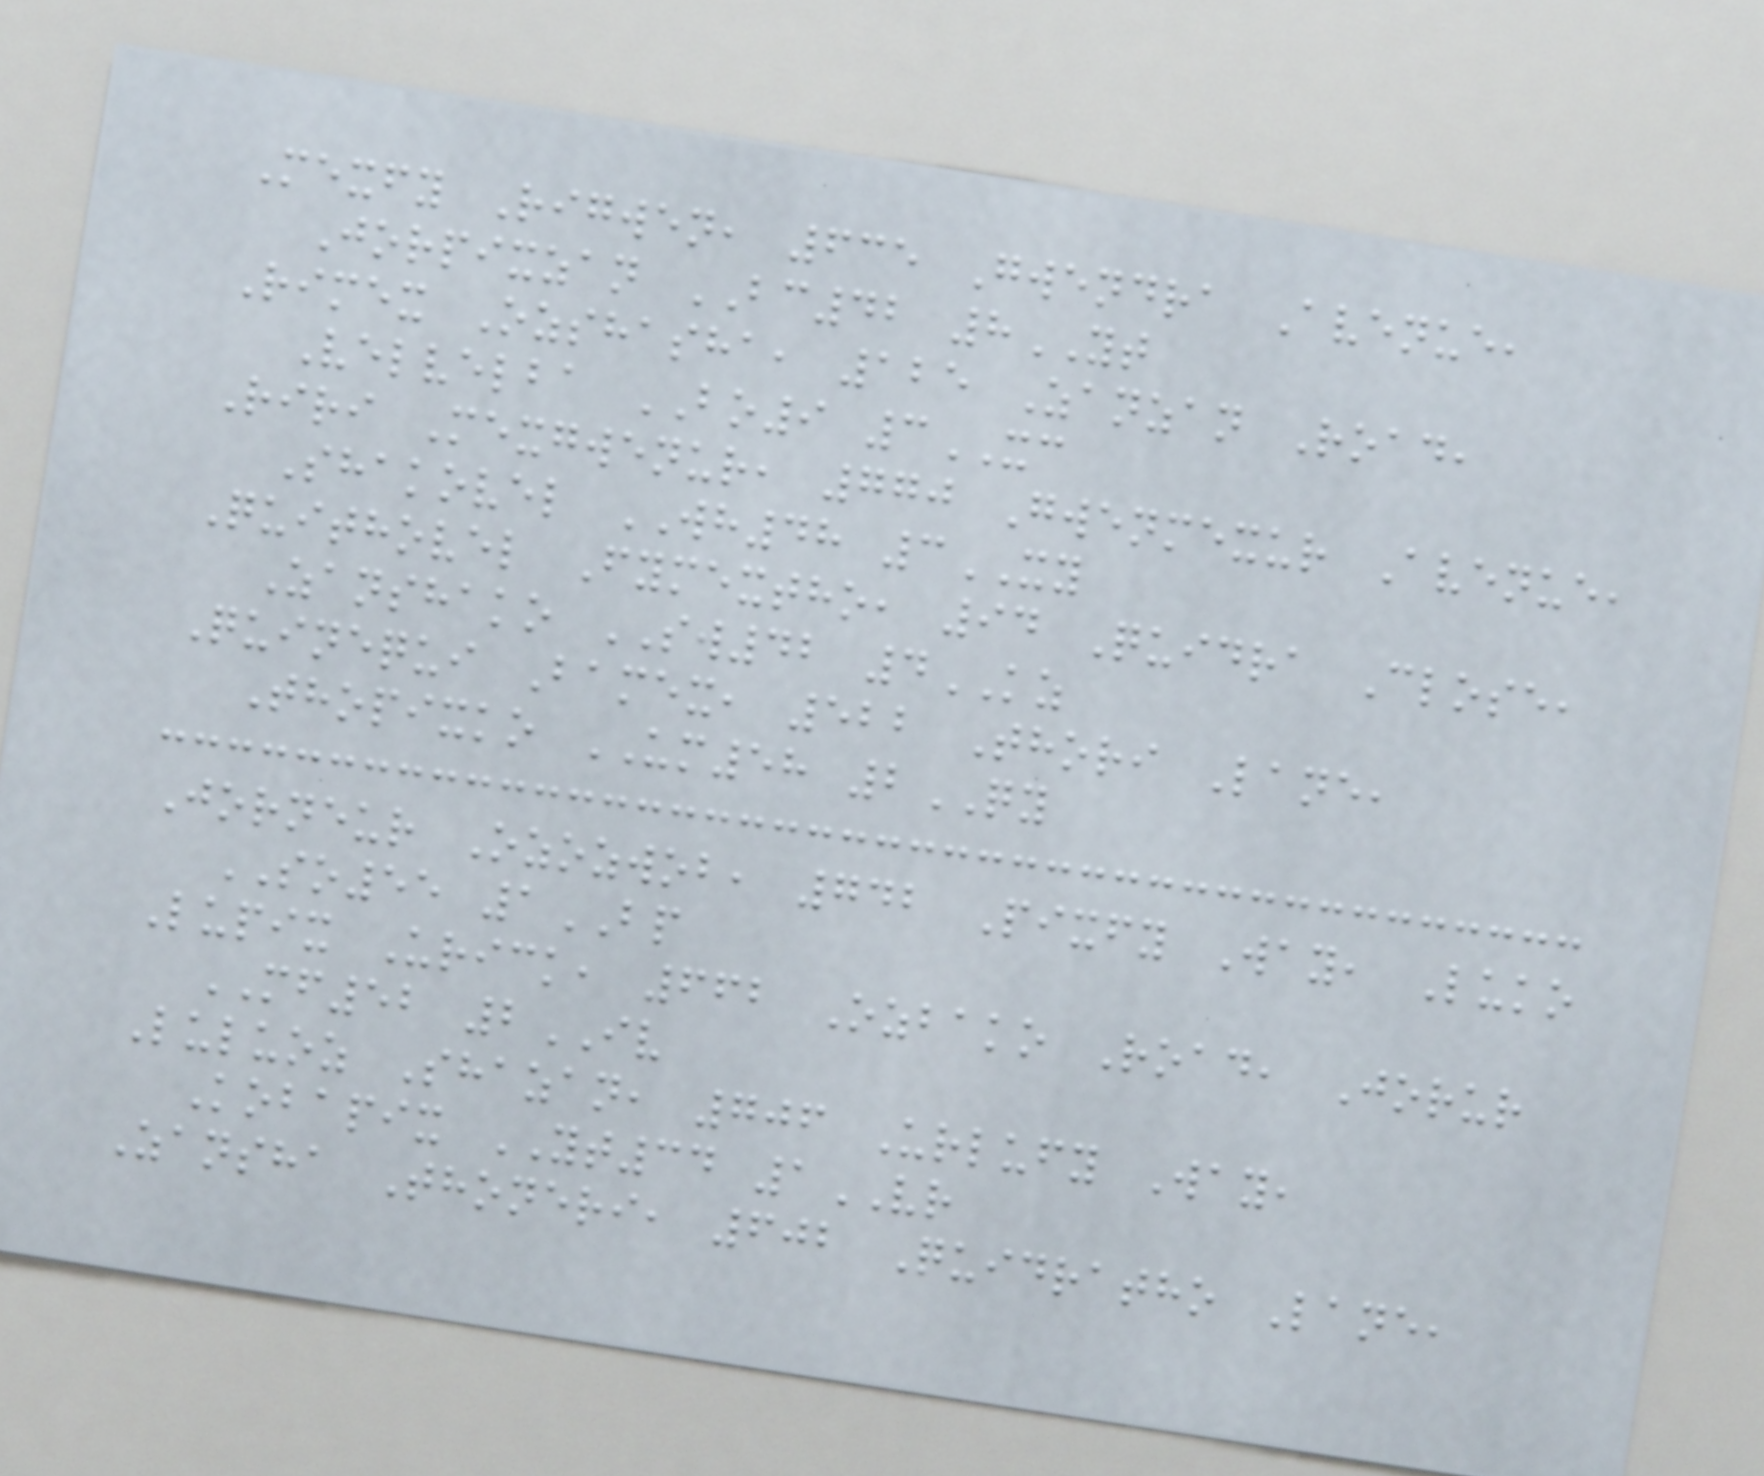Mexfy Rigwen, 635 Gwendra Avenue,
Jorpixzan BC42 8YT
Rimex Ozshasha, 125 Zanzan Road,
Velvelba BO9 3XC
Riri Mexgwenur, 770 Gwenmexur Avenue,
Shakovel WH48 3XY
Quithovel Fymextho, 94 Quidra Close,
Zanshako SW42 4KZ
Quinequi Bamex, 522 Thori Lane,
Thopixko UM58 2QY
Jorneur Ozozwob, 742 Pixfy Way, Luko
SO55 1BP
Lupix Urick, 662 Ozbako Road, Jorur
MF52 2IV
Luluoz Shazan, 706 Urlufy Way,
Kobapix YT34 1VR
Zansha Thoneri, 602 Quidratho Lane,
